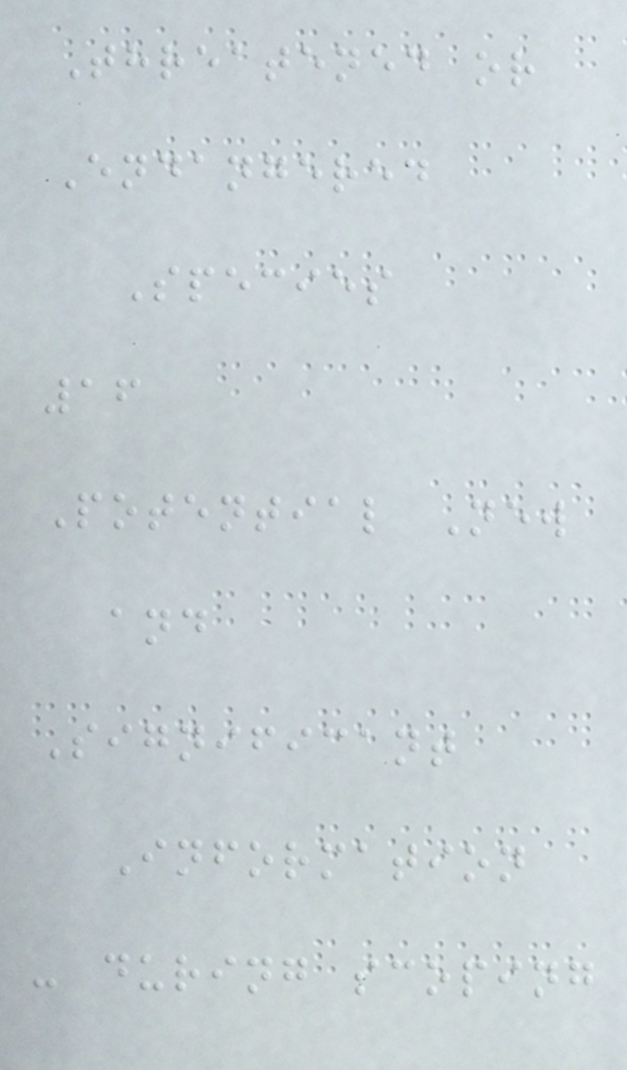Threatened or
Endangered
Species
16
Potential New
and
Significant
Information
- during scoping
